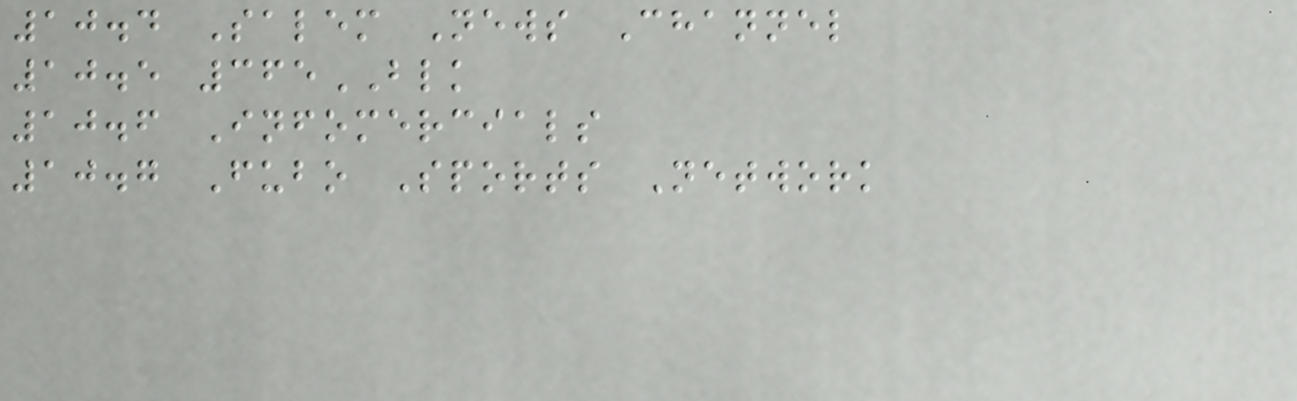10.4 Salem News Channel
10.5 365BLK
10.6 Infomercials
10.7 Fubo Sports Network
